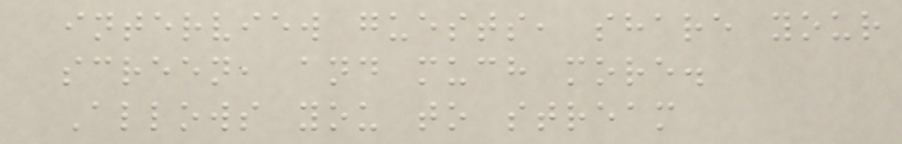interview guests, share your
screen, and much more.
Allows you to stream
